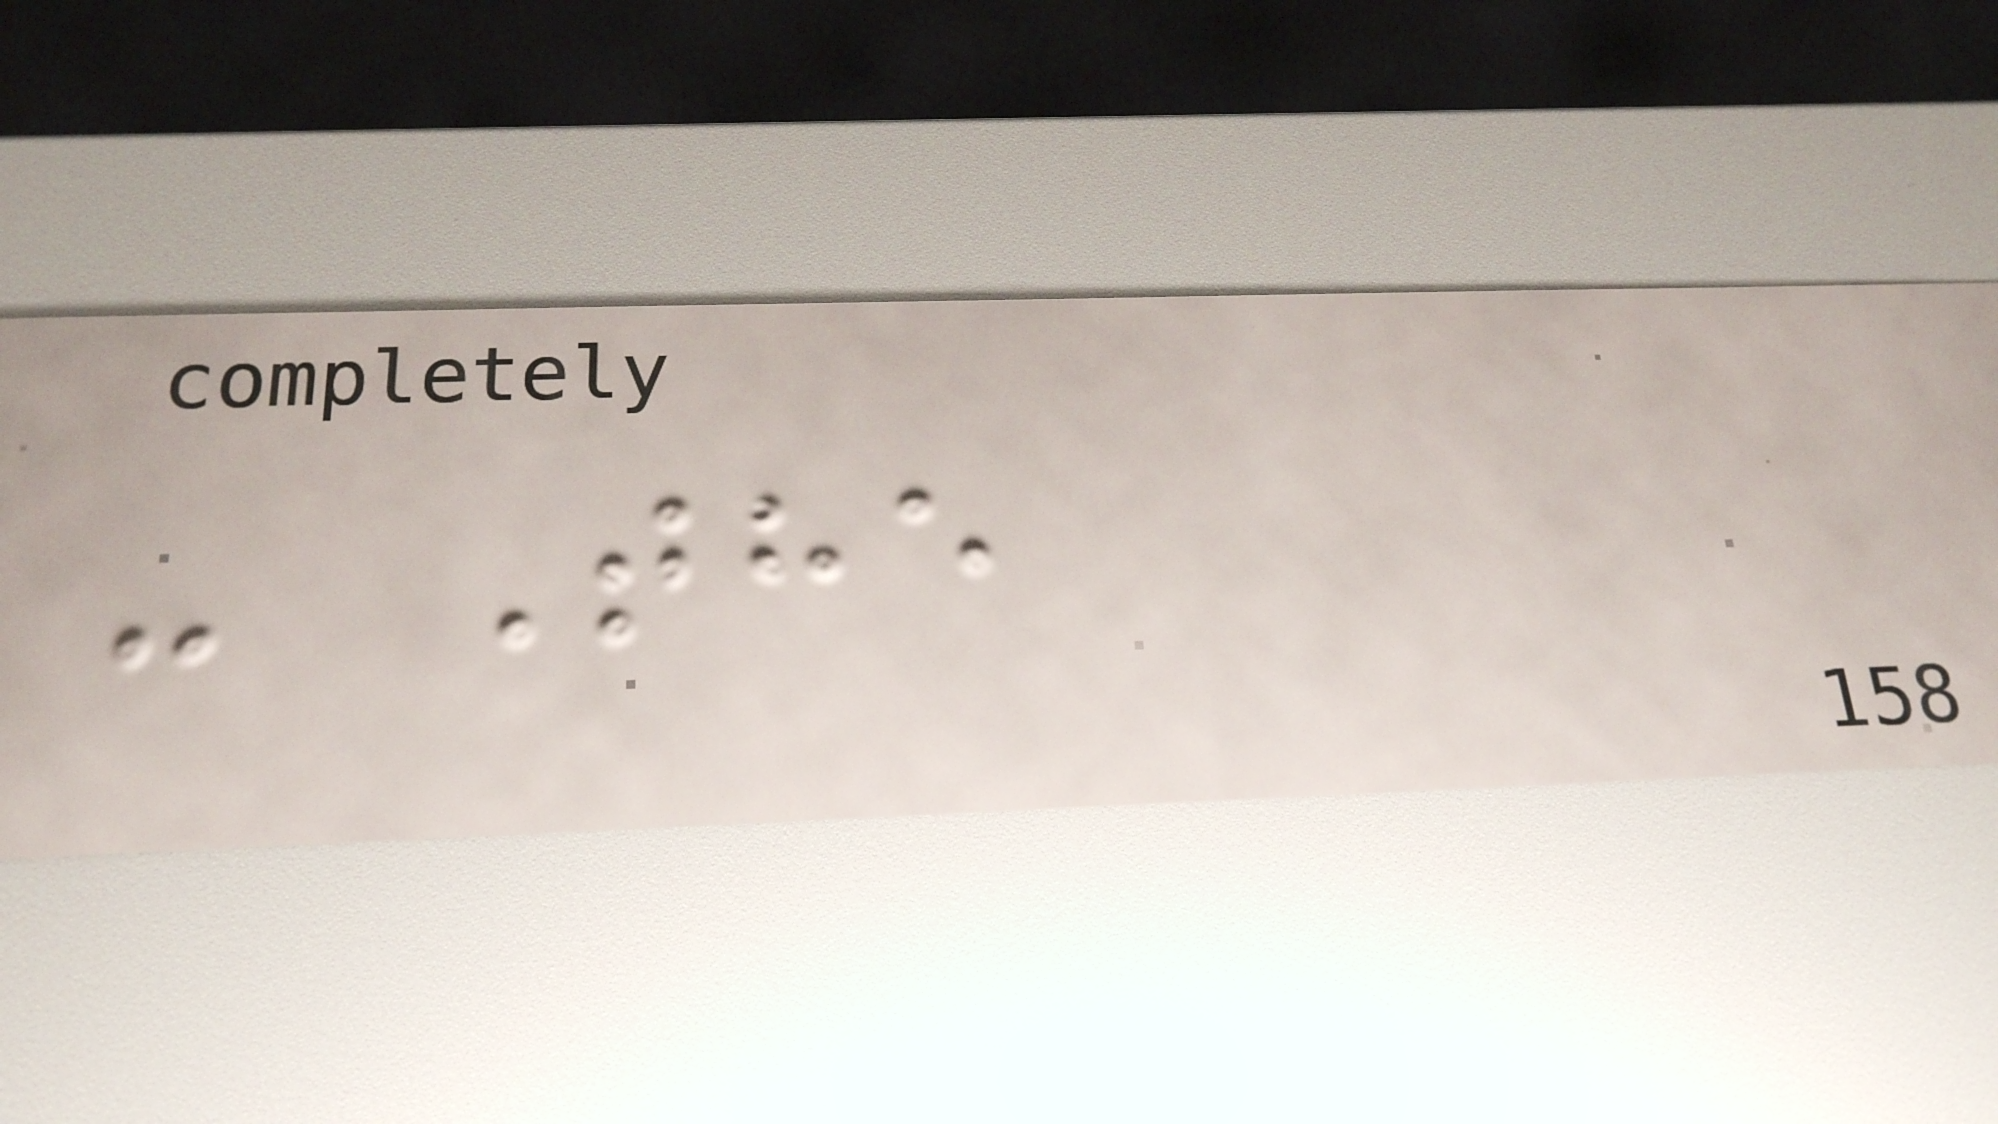- The
